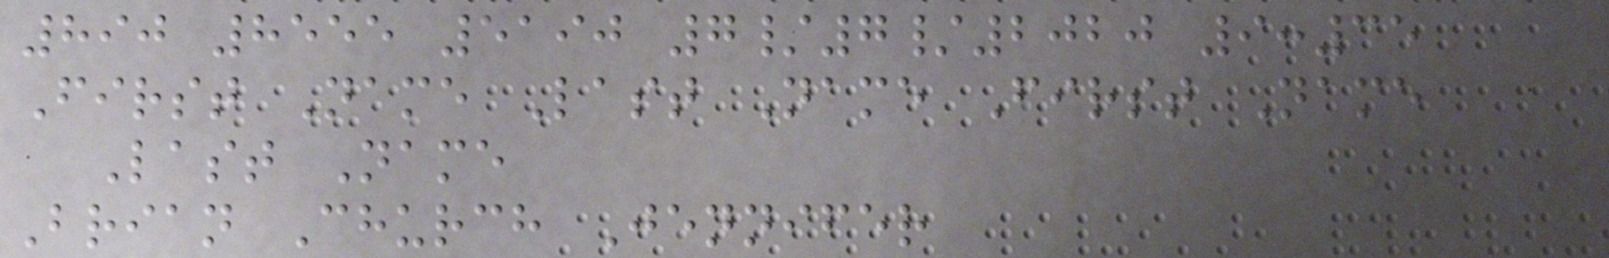890 8555 5190 7/7/2020 9:35
First Name Last Name First Name
Last Name
Brian Church Jennifer
